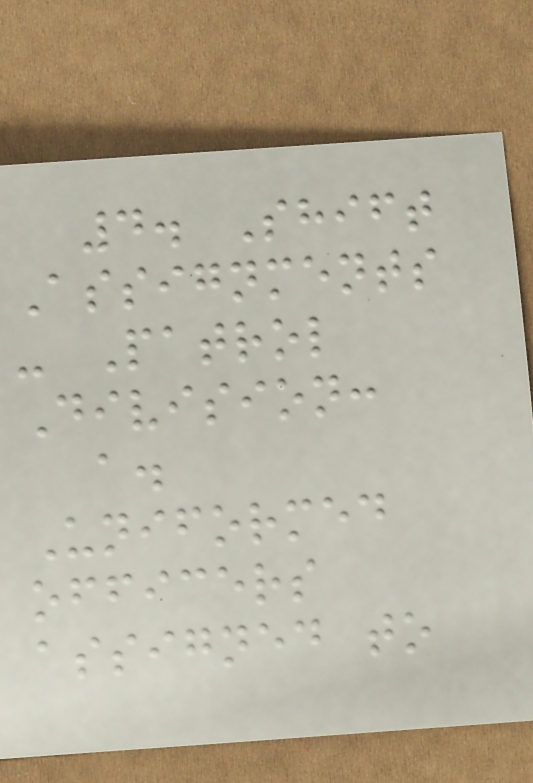4. Shift
Assignments
- Patrol
Division:
a.
Uniformed
officers
assigned to
